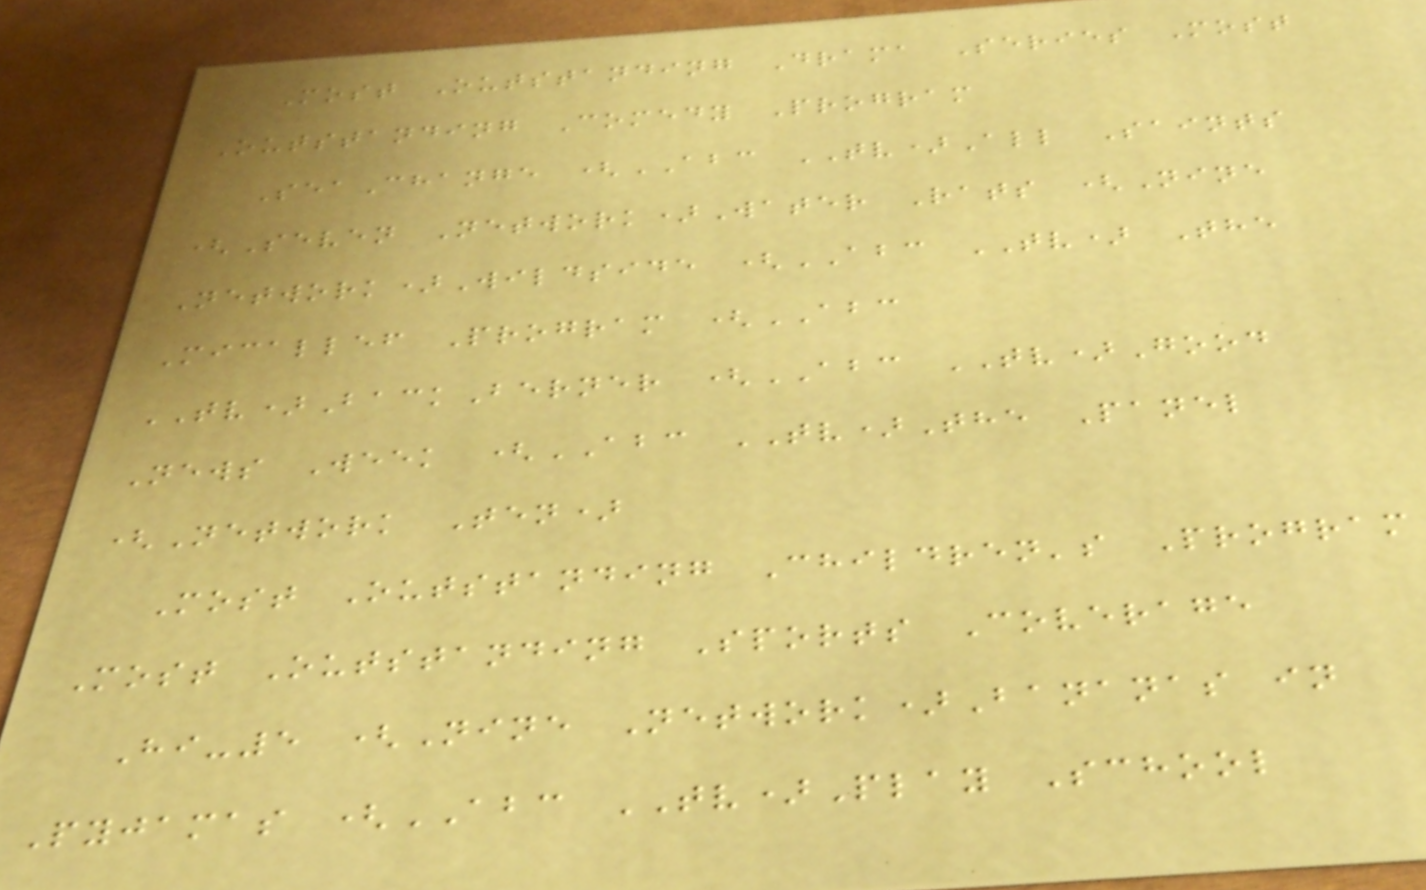Most Outstanding Drama Series Most
Outstanding Comedy Program
SeaChange (ABC TV)All Saints
(Seven Network)Water Rats (Nine
Network)Wildside (ABC TV) The
Micallef Program (ABC
TV)BackBerner (ABC TV)Good
News Week (ABC TV)The Panel
(Network Ten)
Most Outstanding Children's Program
Most Outstanding Sports Coverage
Hi-5 (Nine Network)Bananas in
Pyjamas (ABC TV)Play School
